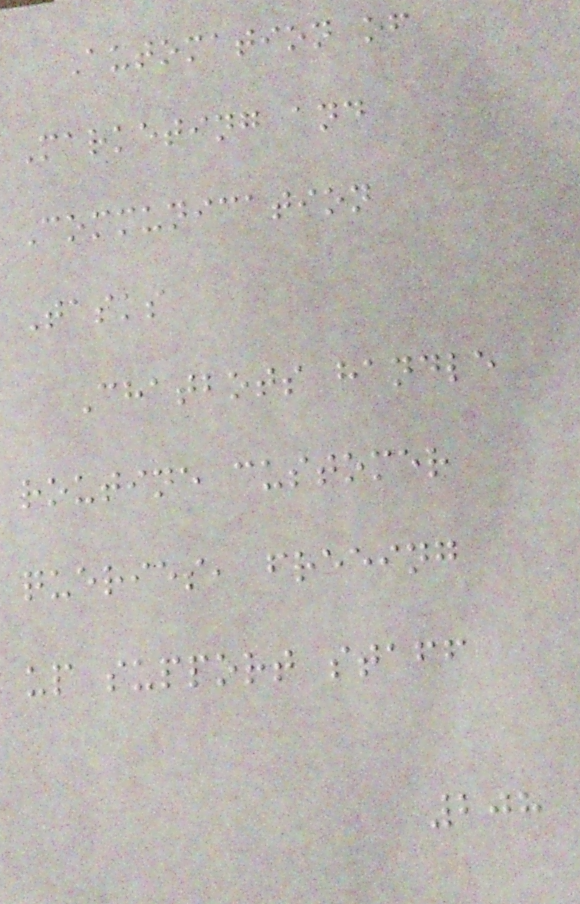Automation of
Marketing and
Communication
Tasks
Chatbots handle
routine customer
queries, freeing
up support staff
208
